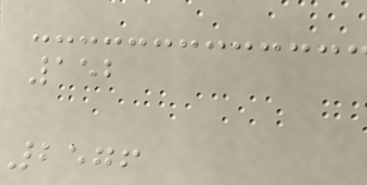152
2576
